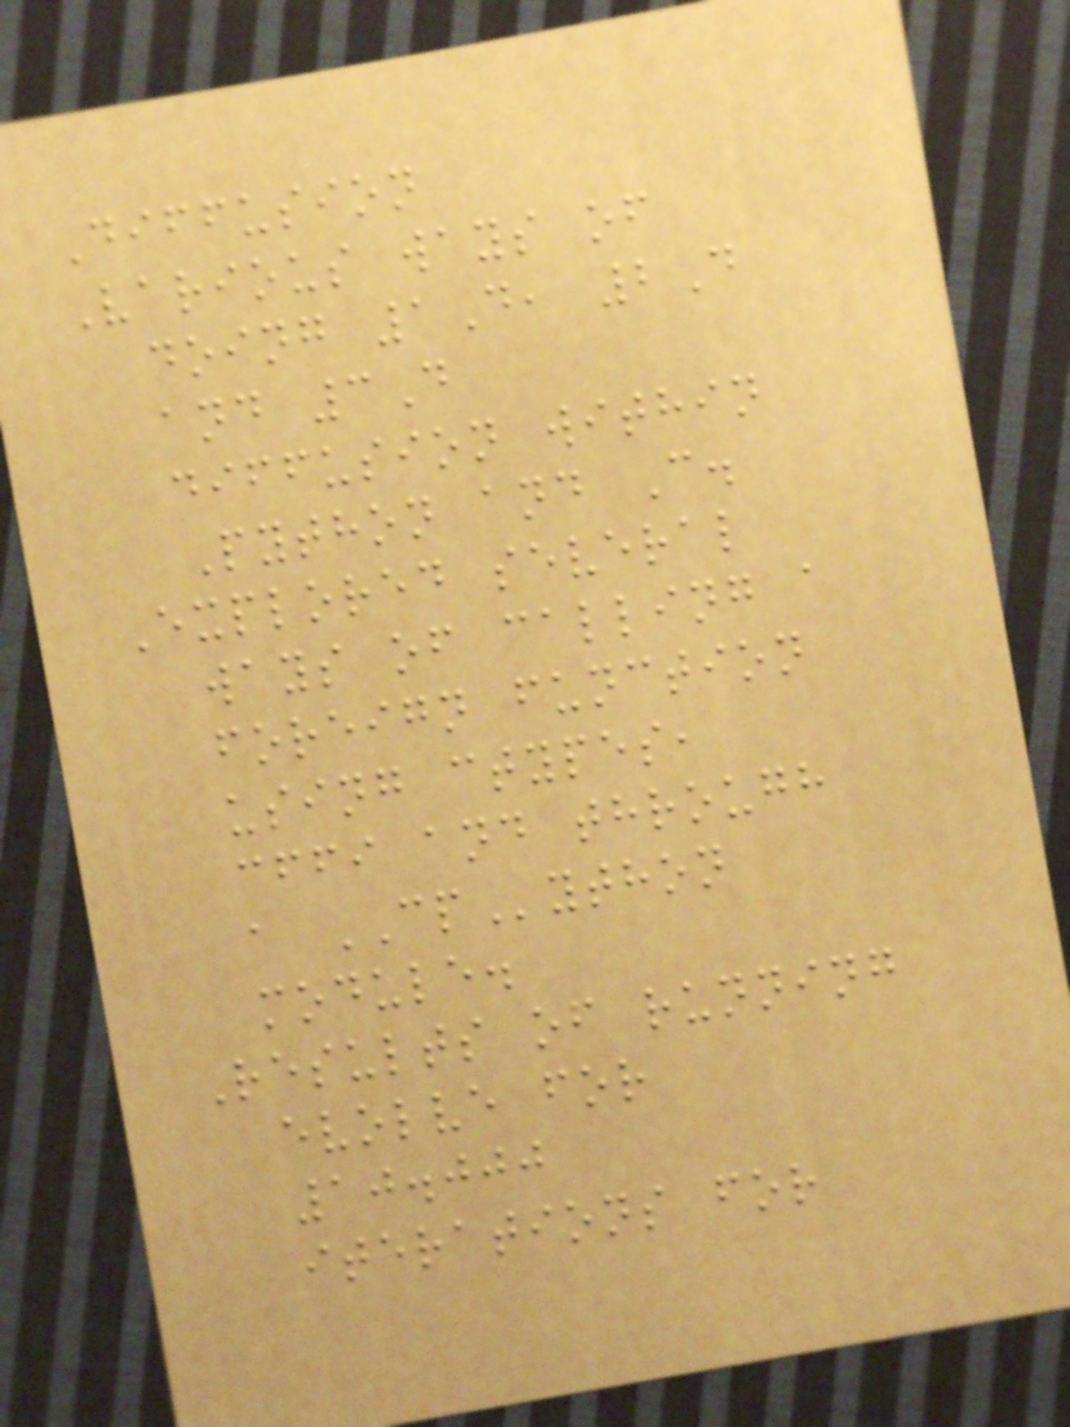Diffusion
Various ways of
doing 1D, 2D
and 3D
diffusion within
Python and C.
Explored several
ways of calling a
foreign function
using ctypes,
cffi and through
a CPython
module.
Results of running
evolve for
10.000
iterations for
